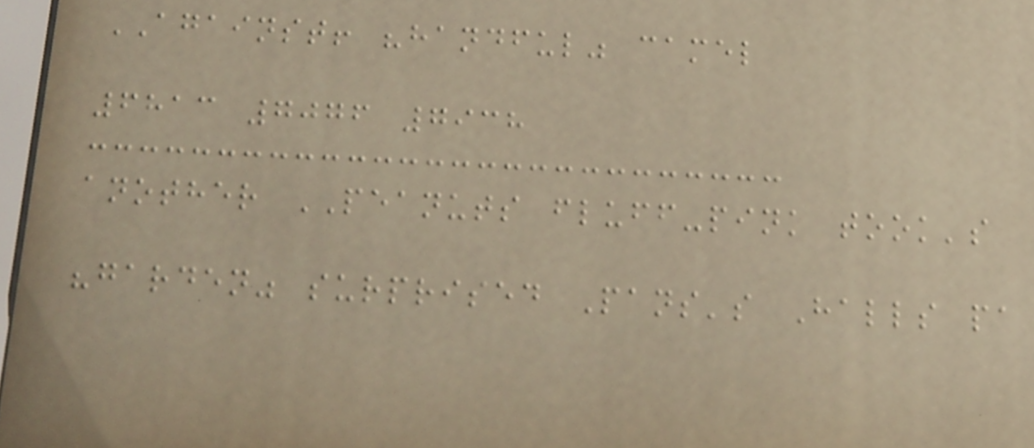AGAINST! "handful" camel
6813 7076 7938
another PEANUTS fluff-pink took's
"garden" surprised Pans's Halls pa
